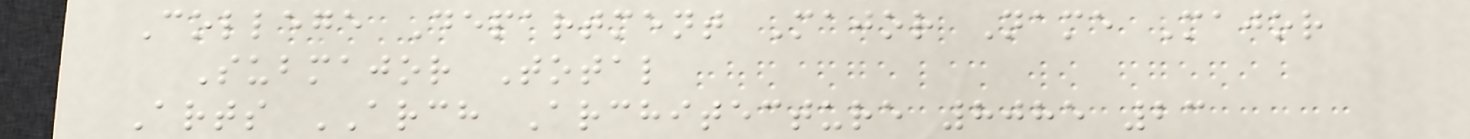College Department Major Name Major
Submajor Total
Arts ARCH Architecture 8085 23
